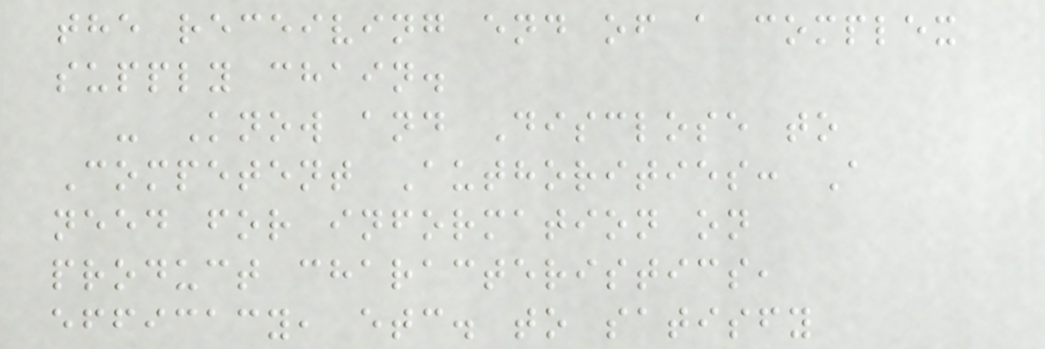the receiving end of a complex
supply chain.
- Know and Disclose to
Competent Authorities: A
need for information on
product characteristics,
efficacy, etc. to satisfy
